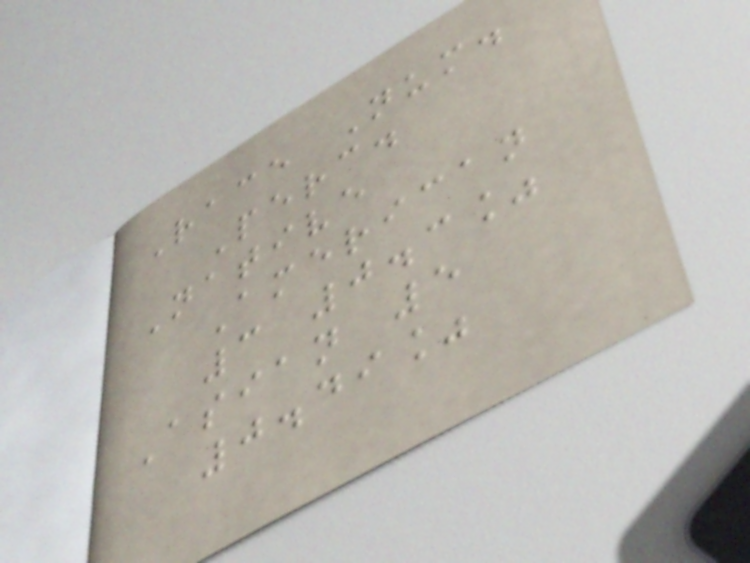Race Num.
Perc.
Native
American
3 0.3%
Asian 5
0.49%
